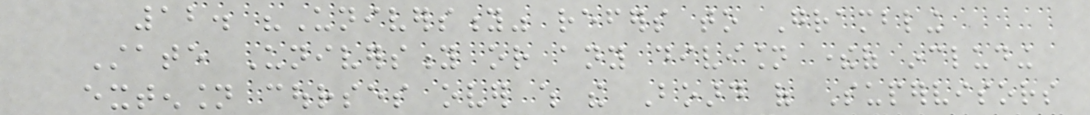12. "University" refers to Grambling
State University or any division thereof including
extension courses over which the Board of Supervisors
